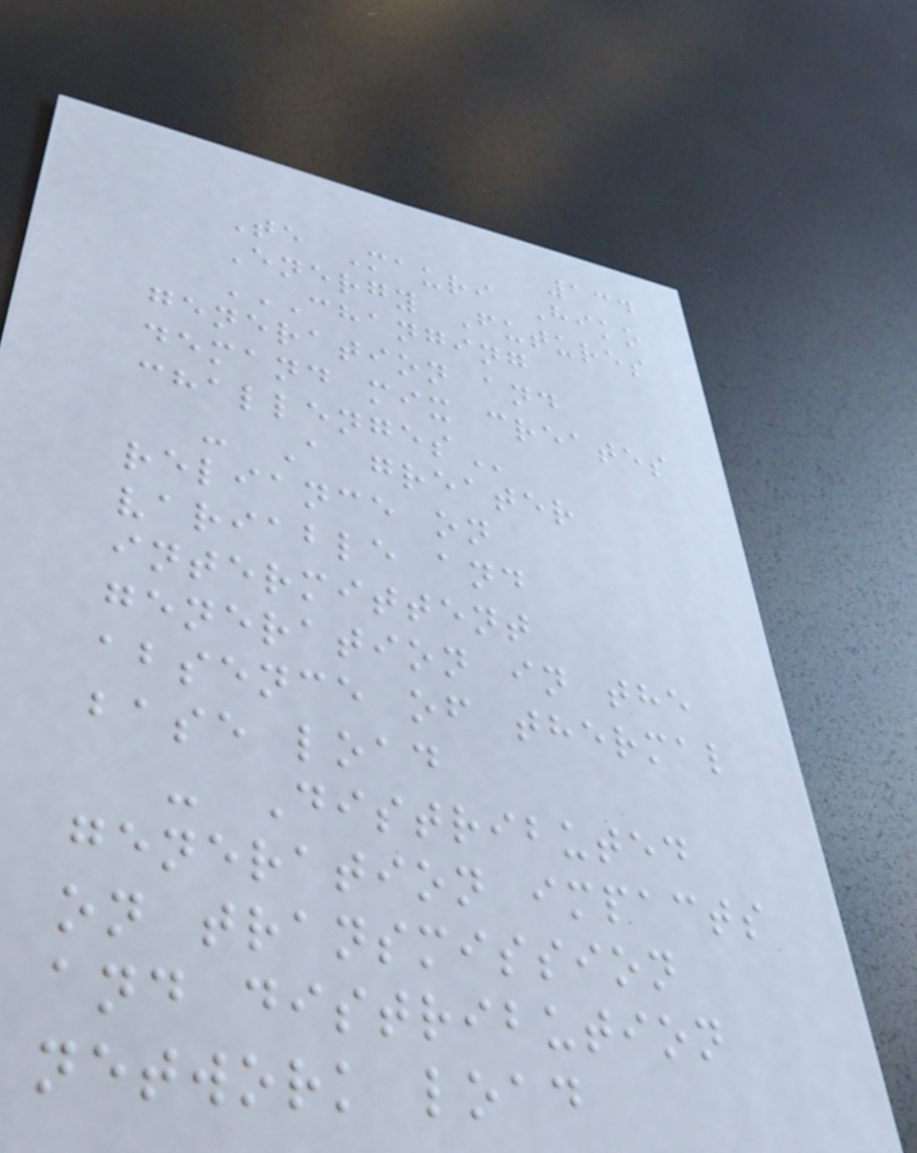134
Te Mauri Hiko
Energy Futures
CHANGING
GENERATION AND
DEMAND MIX CREATES
CHALLENGES
- A greater
reliance on
variable and
intermittent
generation in the
absence of thermal
base load
- Distributed
generation impacts
on transmission
and distribution
network load
